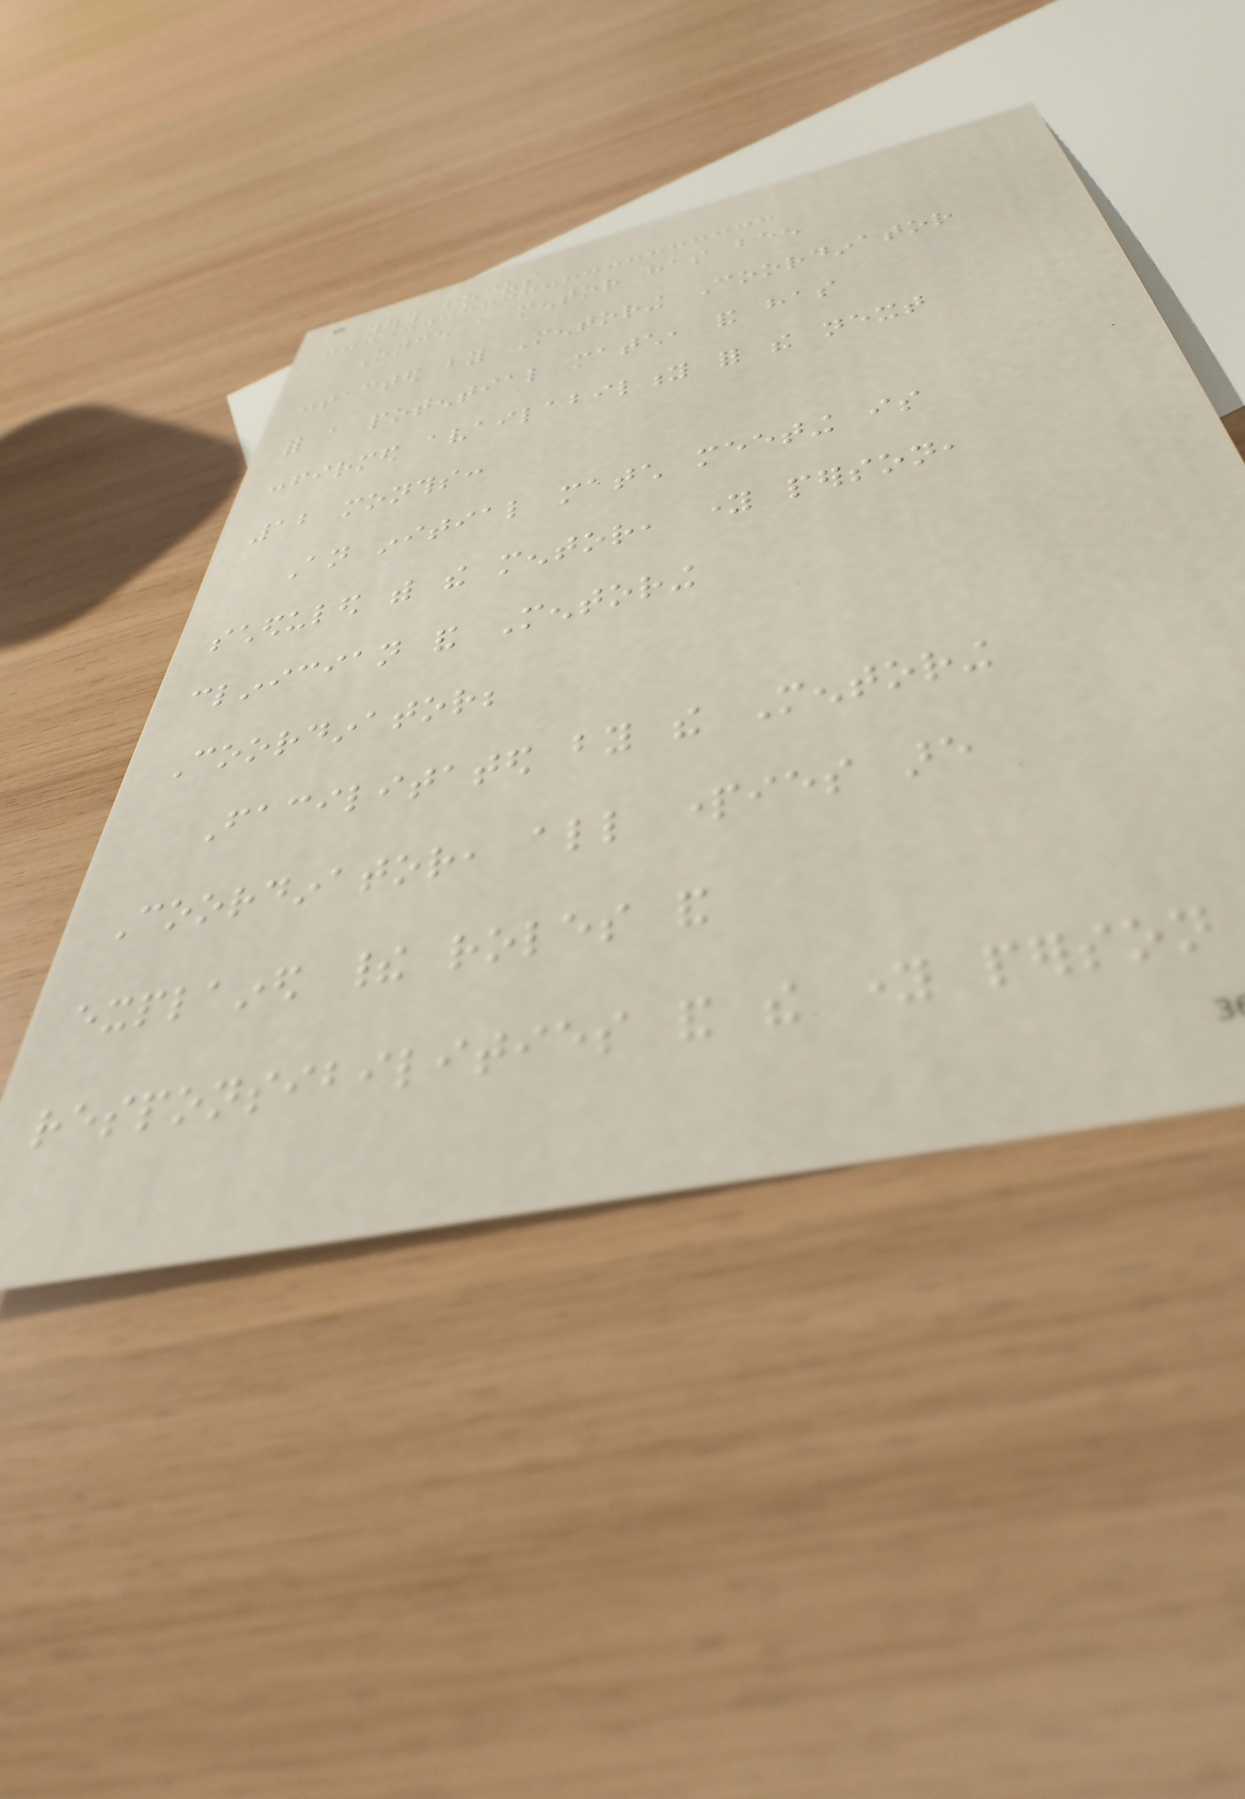youth focus
Once a mentor has been
contacted by Mentoring Coordinator
for a potential match, and has
confirmed availability for the next
12 months:
An initial match meeting is
scheduled with the mentor, young person,
clinician and Mentoring
Coordinator;
Facilitated by the Mentoring
Coordinator, all parties are
explained their roles and
responsibilities and the young person
